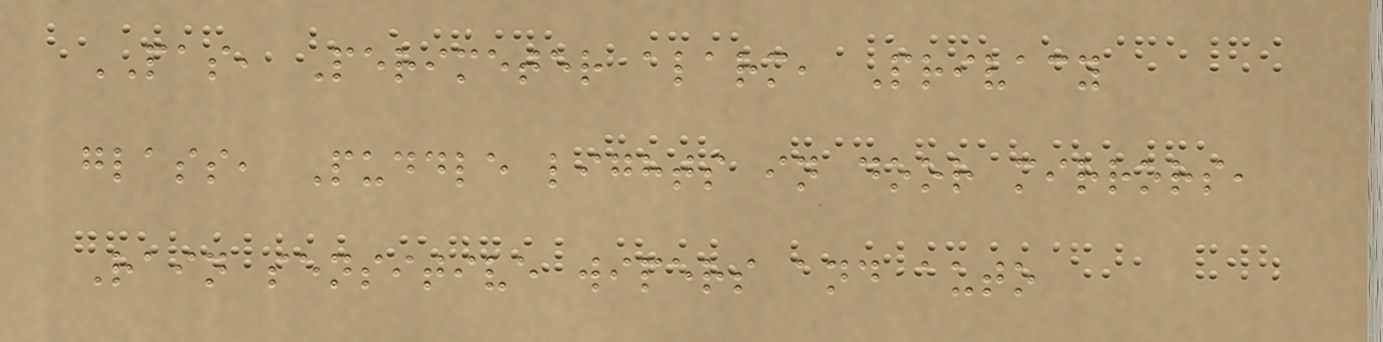PAS, Perimeter alarm, Privacy
glass, Puddle lights in door mirrors,
Rain sensitive wipers and auto
